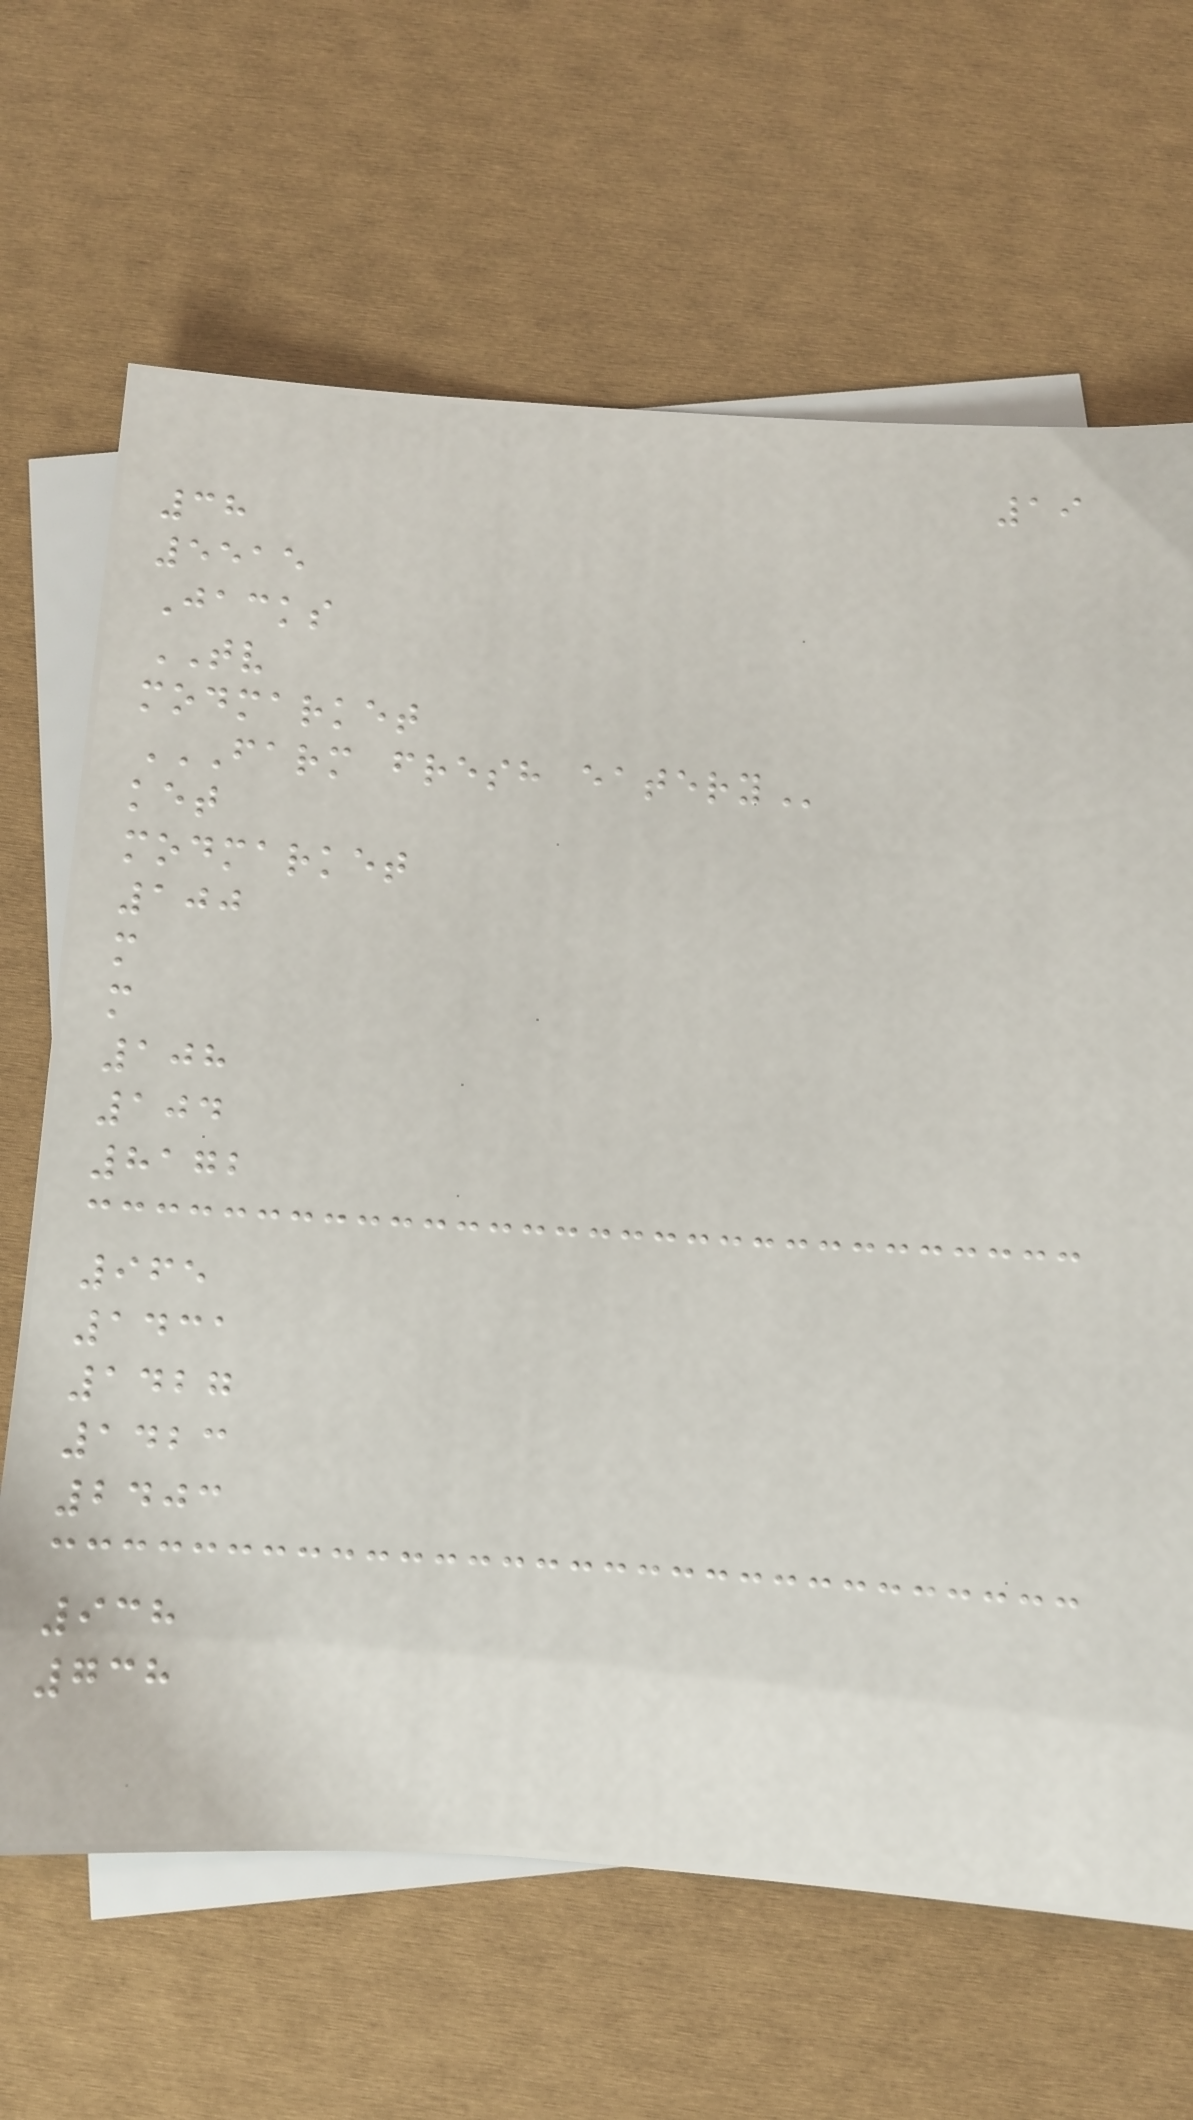19
38
5515
Jacks
TV
modmarket
FARM FRESH EATERY
ket
modmarket
100
m
m
108
104
8172
965
1431
1427
1423
2403
938
738
